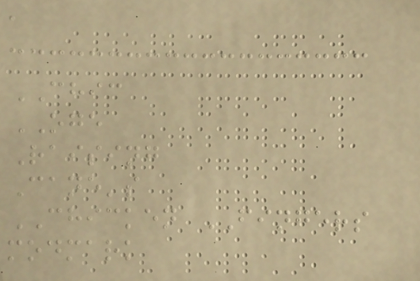a
CHIC
OGE
Raising
Cane's
CHICKEN FINGERS
modmark
